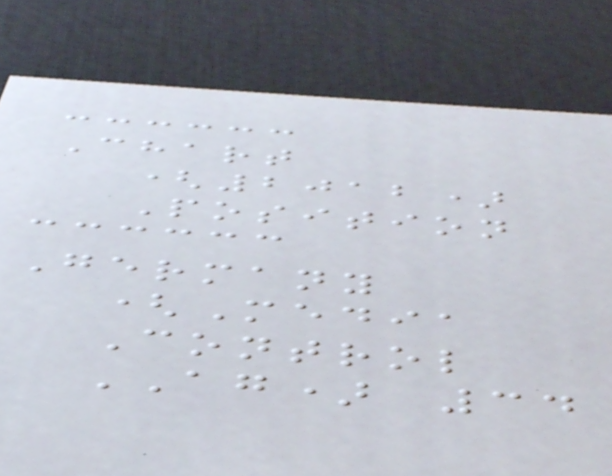Chart
(2012)
Position
Germany
(Media
Control
AG) 34
